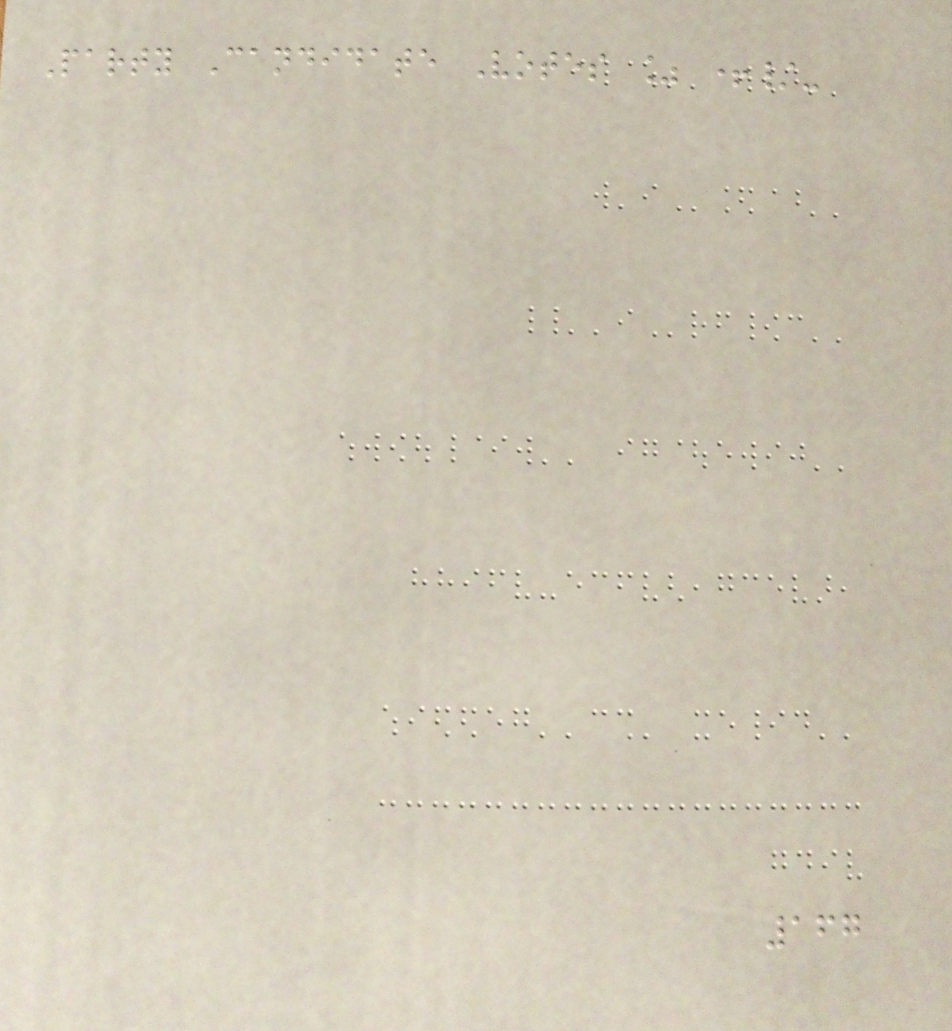Party Candidate Votes % +/-
167
